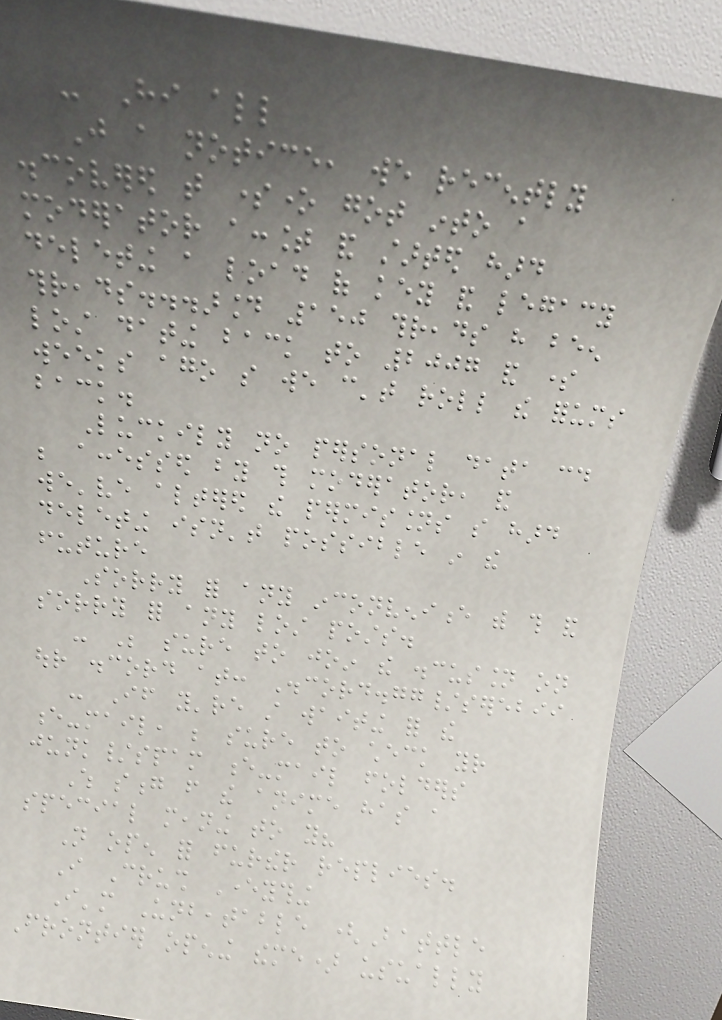- Hi all
Just a notice, we recently
discovered that someone got into a
moderator account and started hard
deleting a load of key and legacy
threads...around 150 threads have been
lost dating back to 2007 and some
weeks ago so we can't roll the forums
back.
Luckily no personal data could
be accessed by this moderator, and
we've altered the permissions so hard
deleting isn't possible in the
future
Sorry for any inconvenience with this and
sorry for any lost posts.
- Be sure to join the discussion on
our discord at: Discord.gg/serebii
- If you're still waiting for the
e-mail, be sure to check your
junk/spam e-mail folders
Which song from the anime has a
special meaning to you?
Not open for further replies.
I Crush Everything
I'm Unbeatable (Battle
Frontier opening theme) usually
